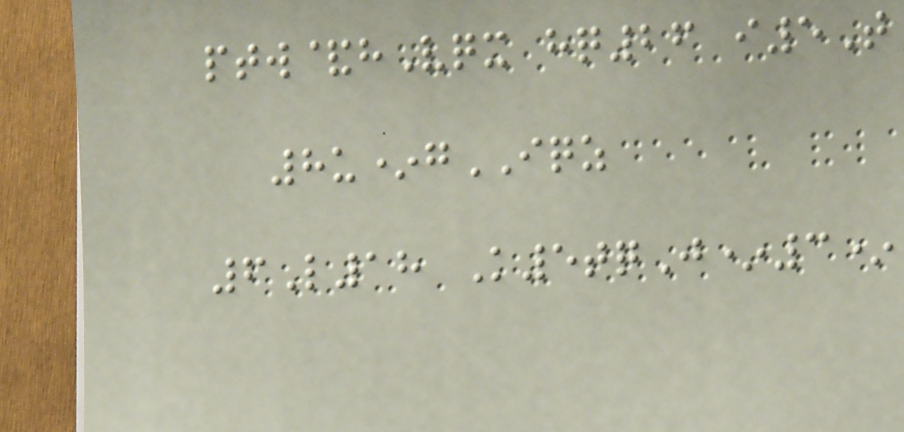ptw&hVqx hq26 i5T
8u*gIQZ
6L18 K5tqJ*3*
